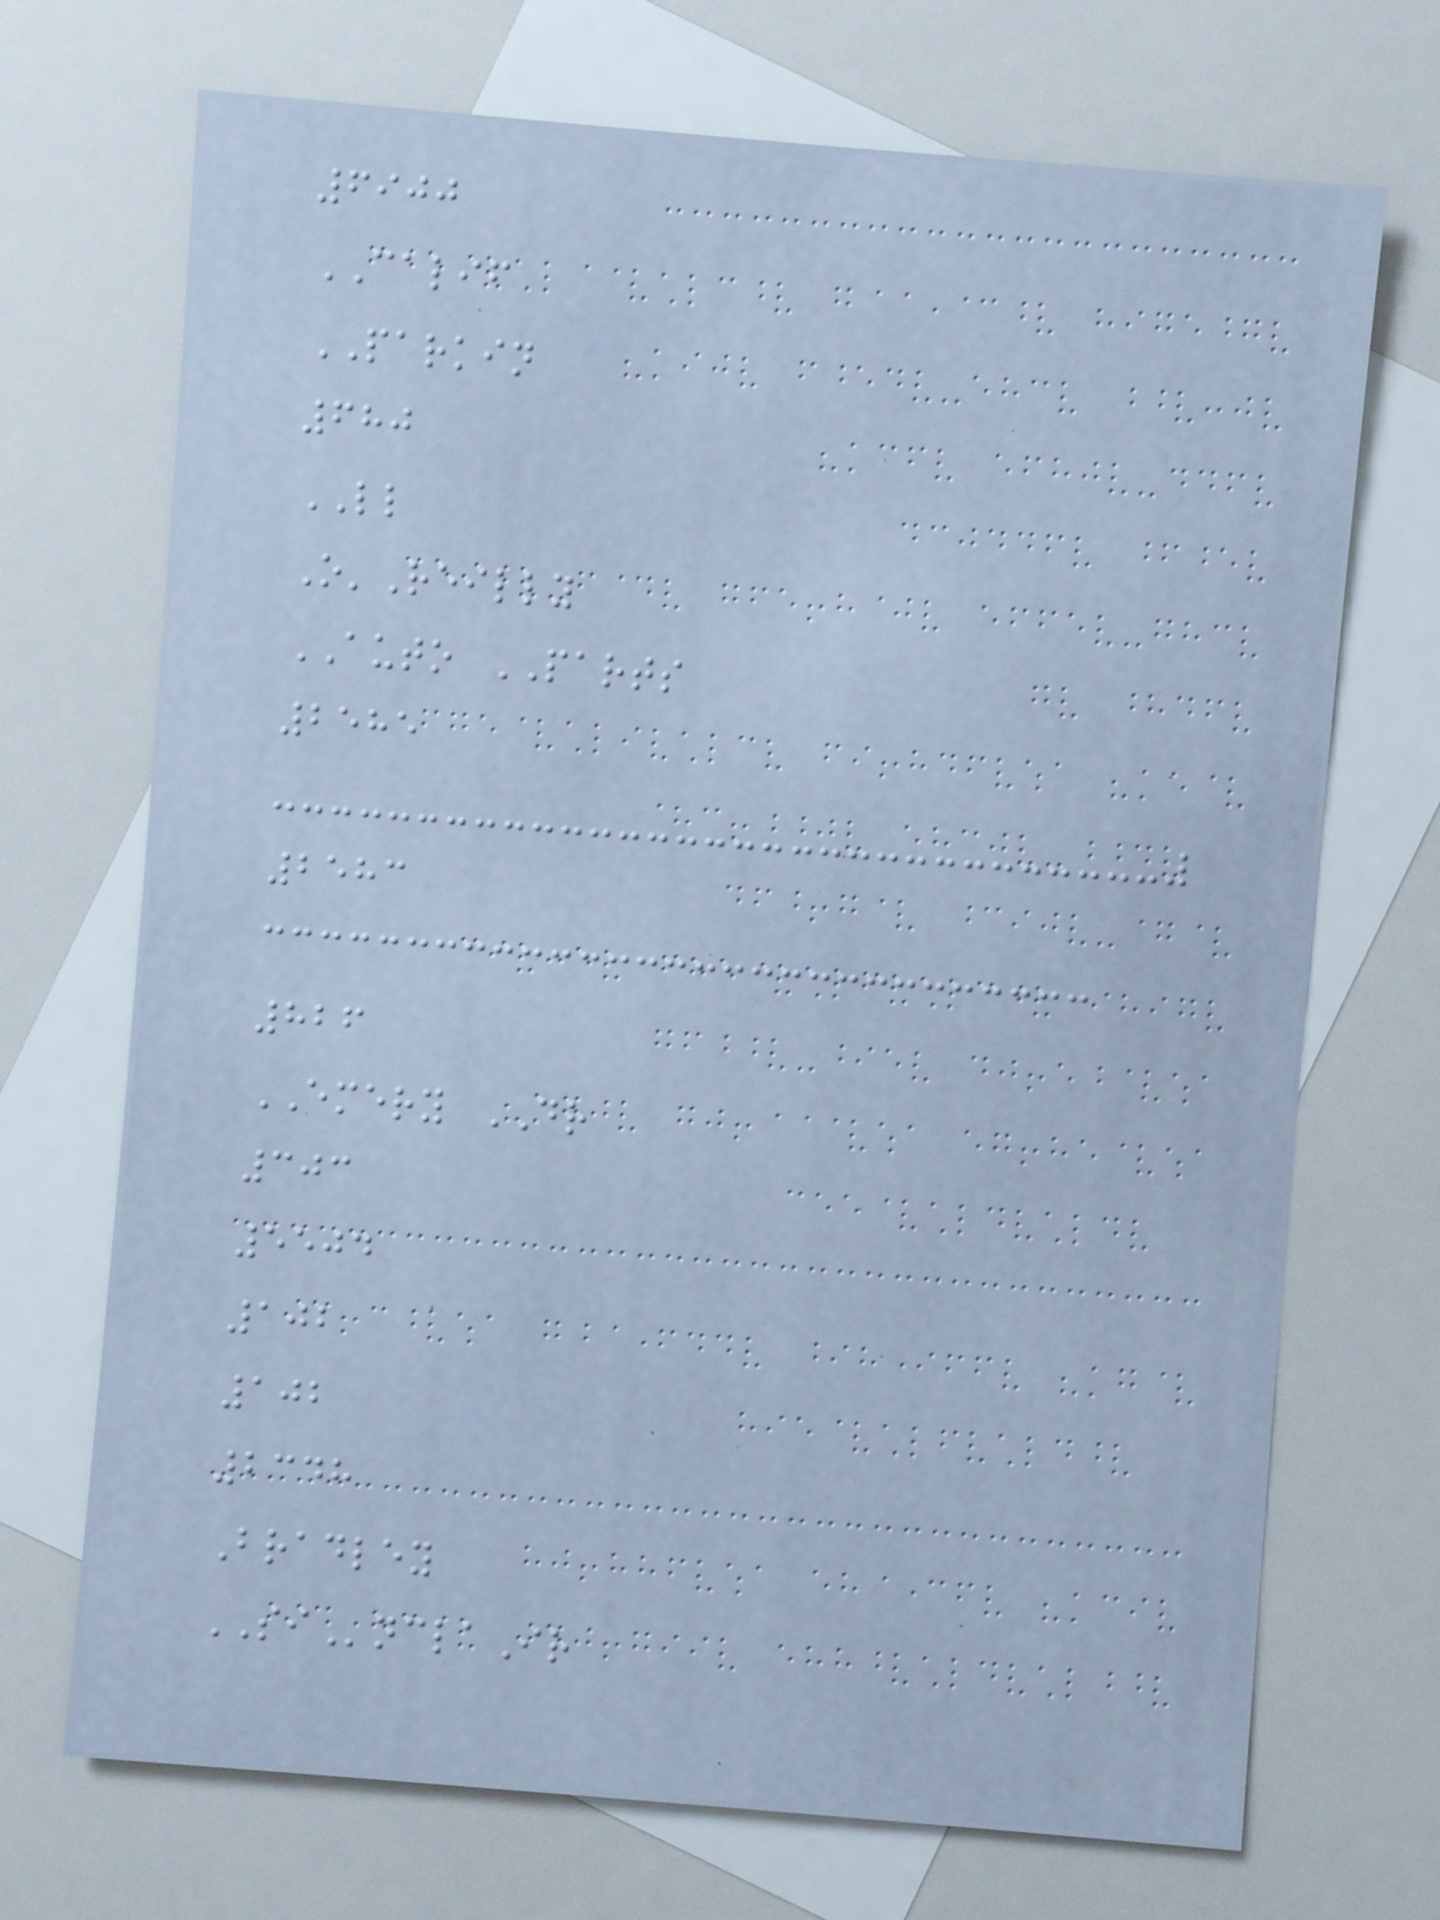6900
CALIF
PARKIN
680
LL
O'Reilly
AUTO PARTS
2585
2583
826
EMERY DR
303
5504
102
102
2348
Bradley
SInclaIr
